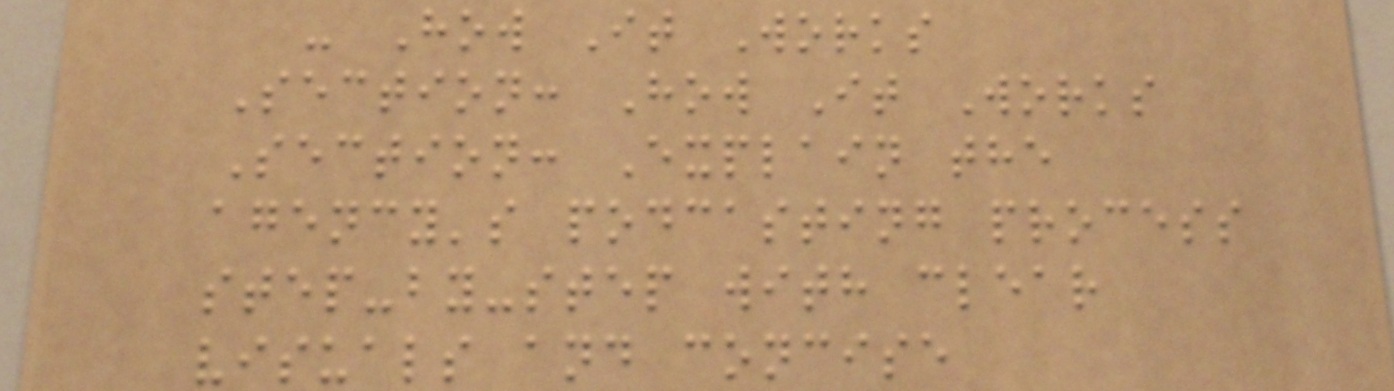- How It Works
Section: How It Works
Section: Explain the
agency's podcasting process
step-by-step with clear
visuals and concise
